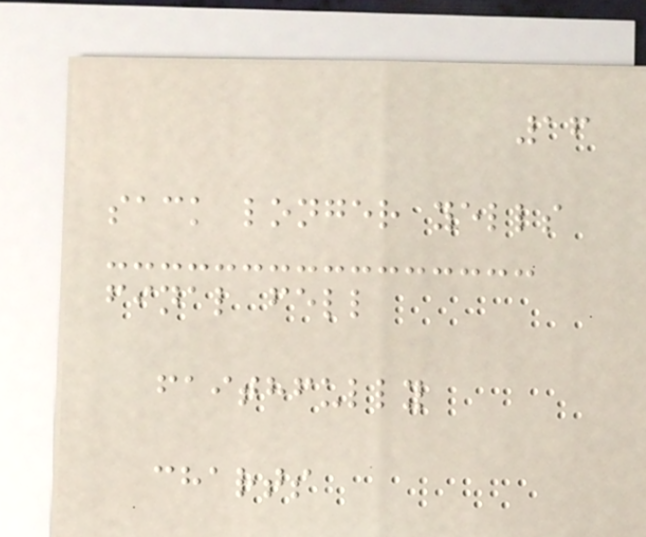16
sack longer yells
final fell
faithfully
charts
